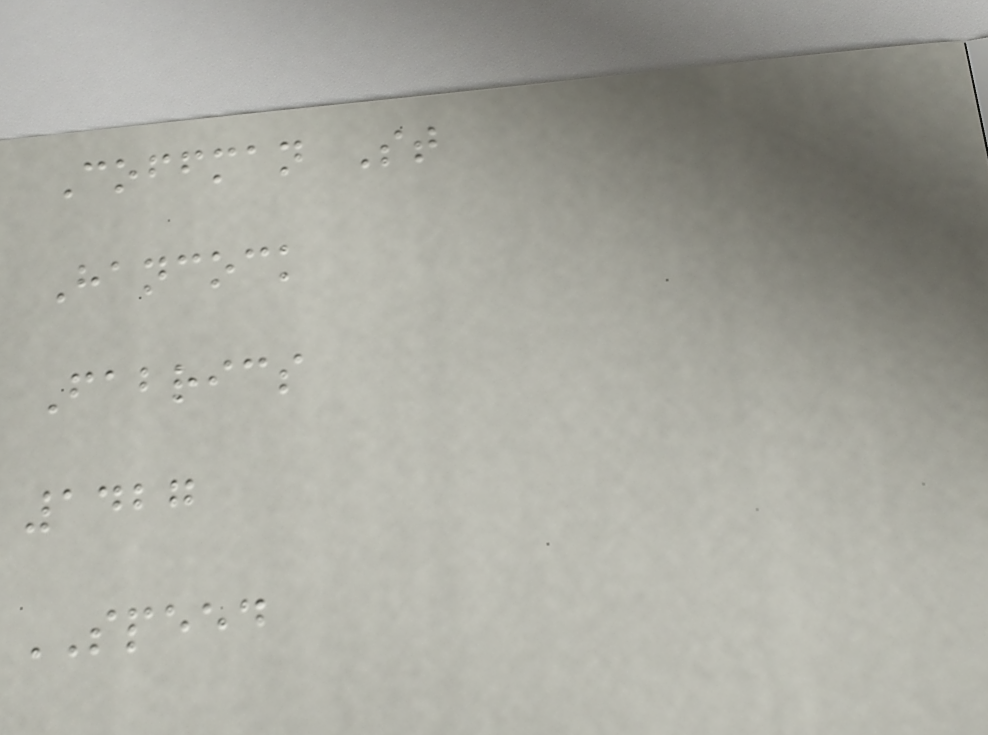Coffman St
Hancock
Fabrics
1427
SPEED
